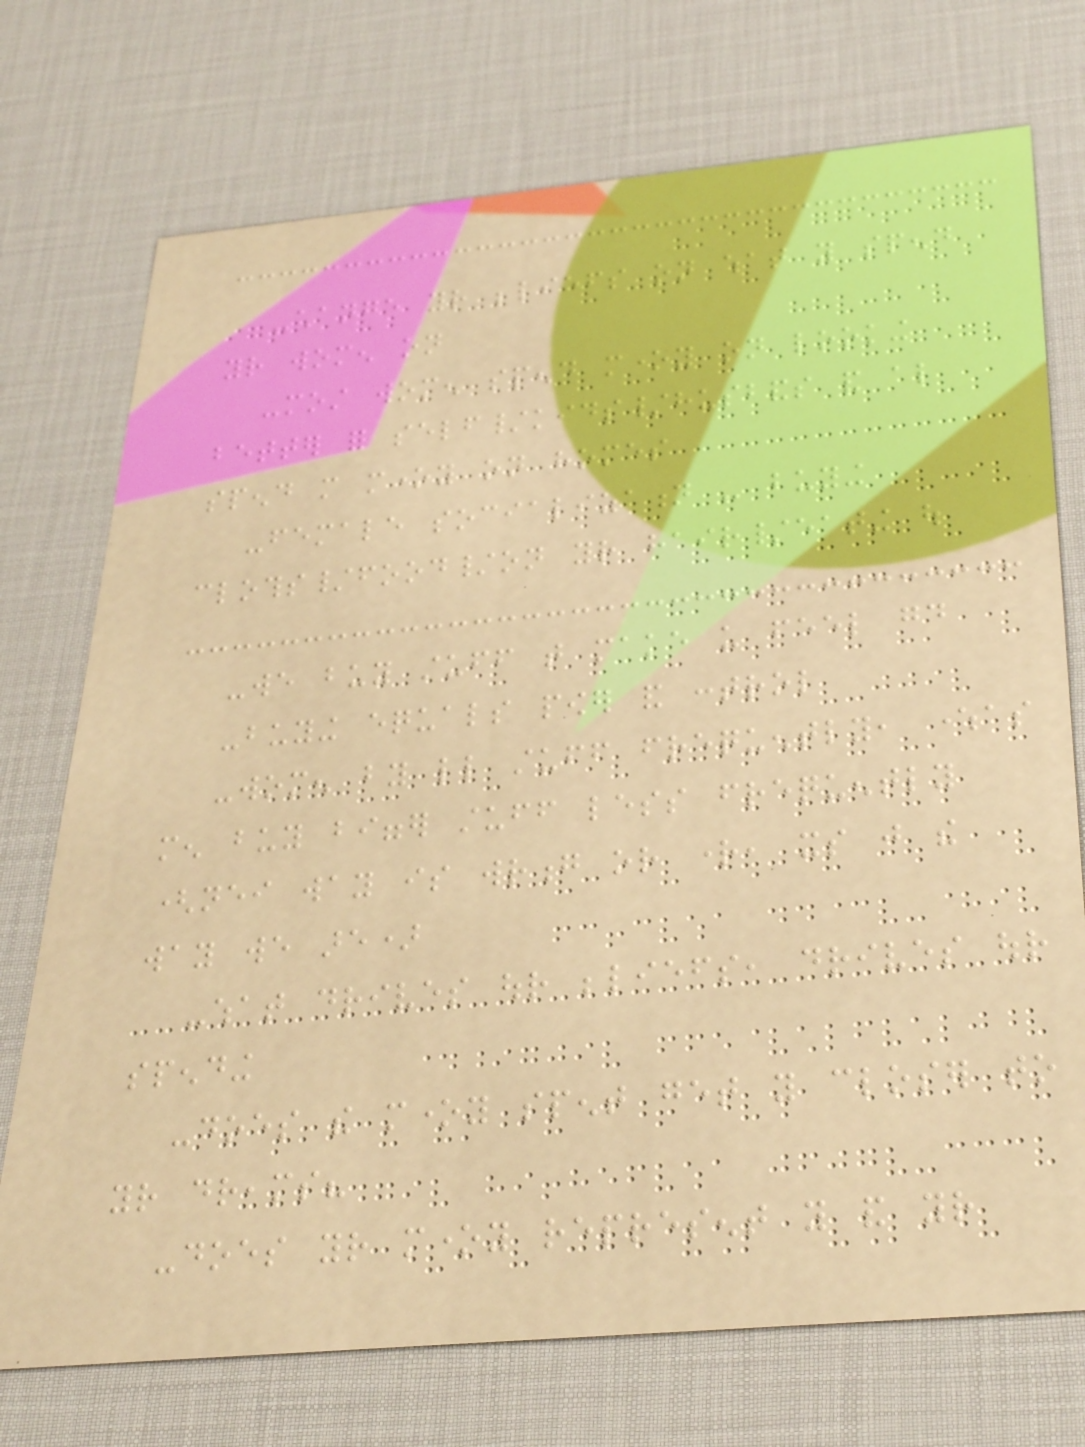-change your beliefs on what you spend
your women on
-most women spend money on looking
better for self/kids/husbands and also
spend more money on homes
-female socialization - buying
cloths/food/on your hair/eating out
-we buy stuff that make us feel good
-buying equals power and control
-women by little stuff frequently, whereas
men buy bigger stuff less frequently
(neither way is wrong or right, its just the
way we are)
-what drives our beliefs, drives our
spending
-does the money spent get you closer to
your dreams?
-does your money represent you and your
